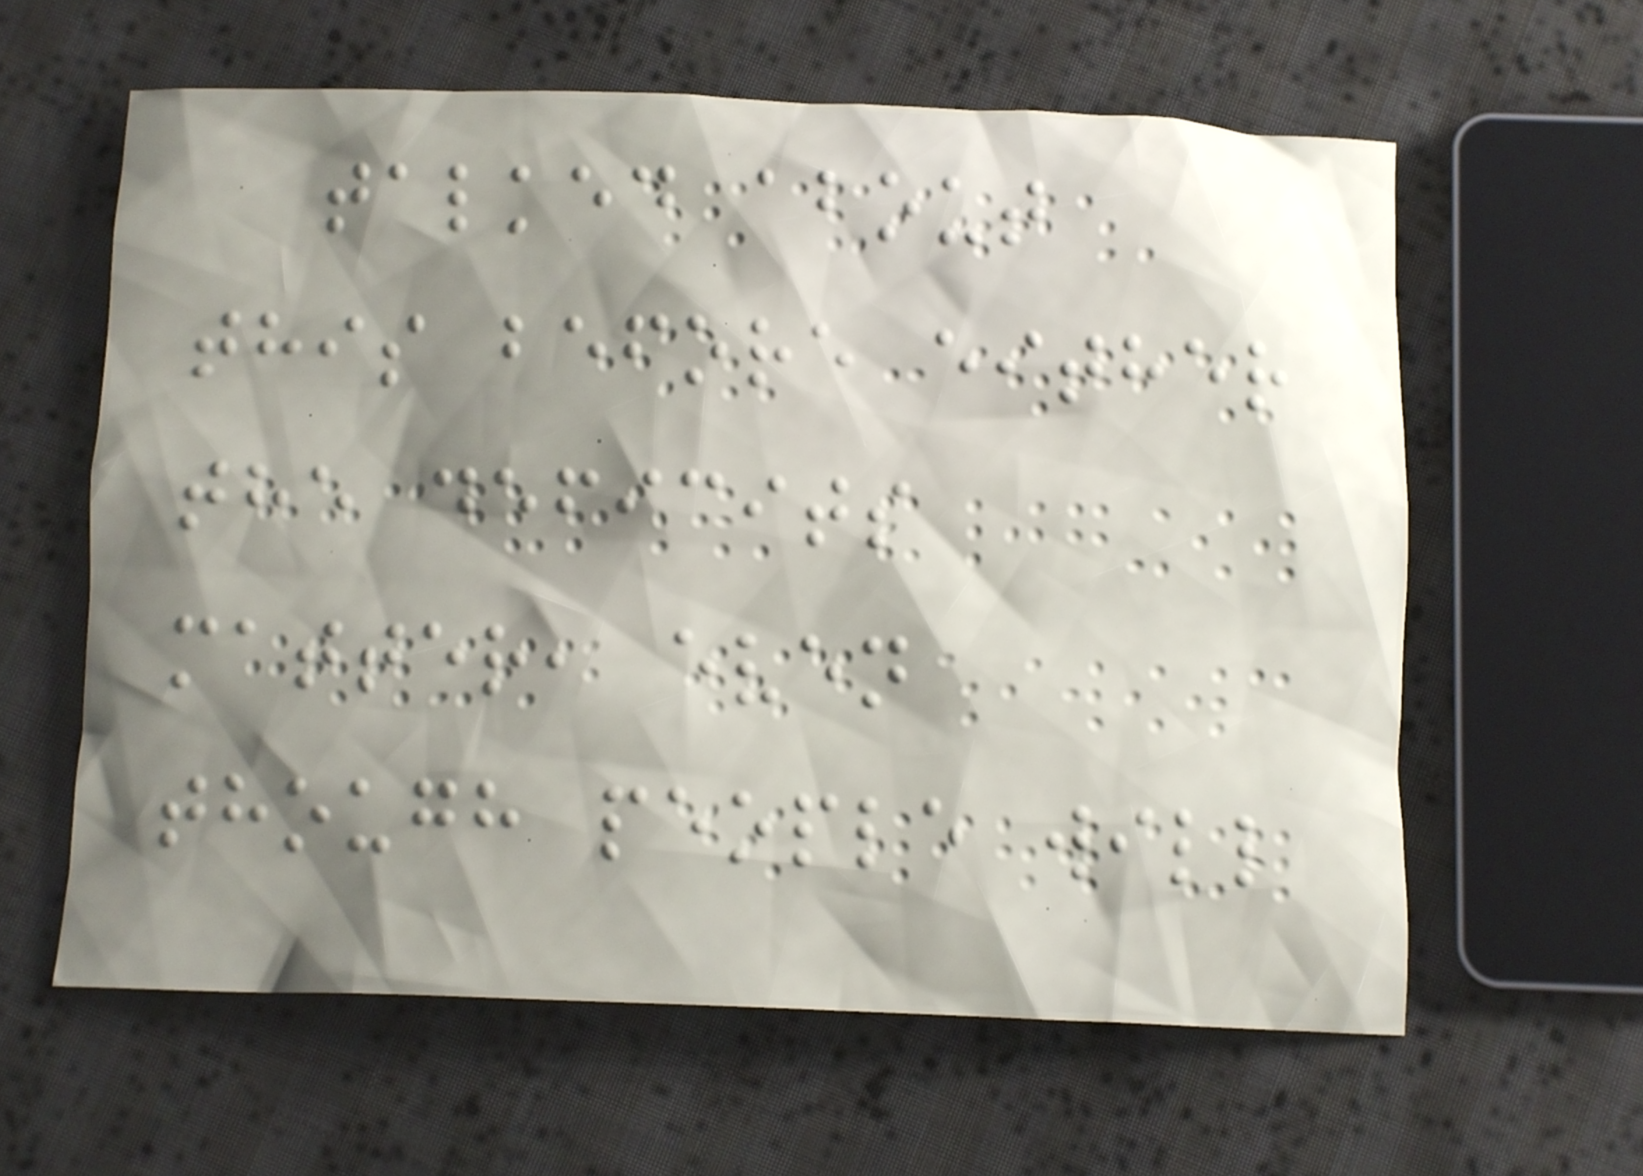talked about
this before either
the deficits
matter, even
though people will
